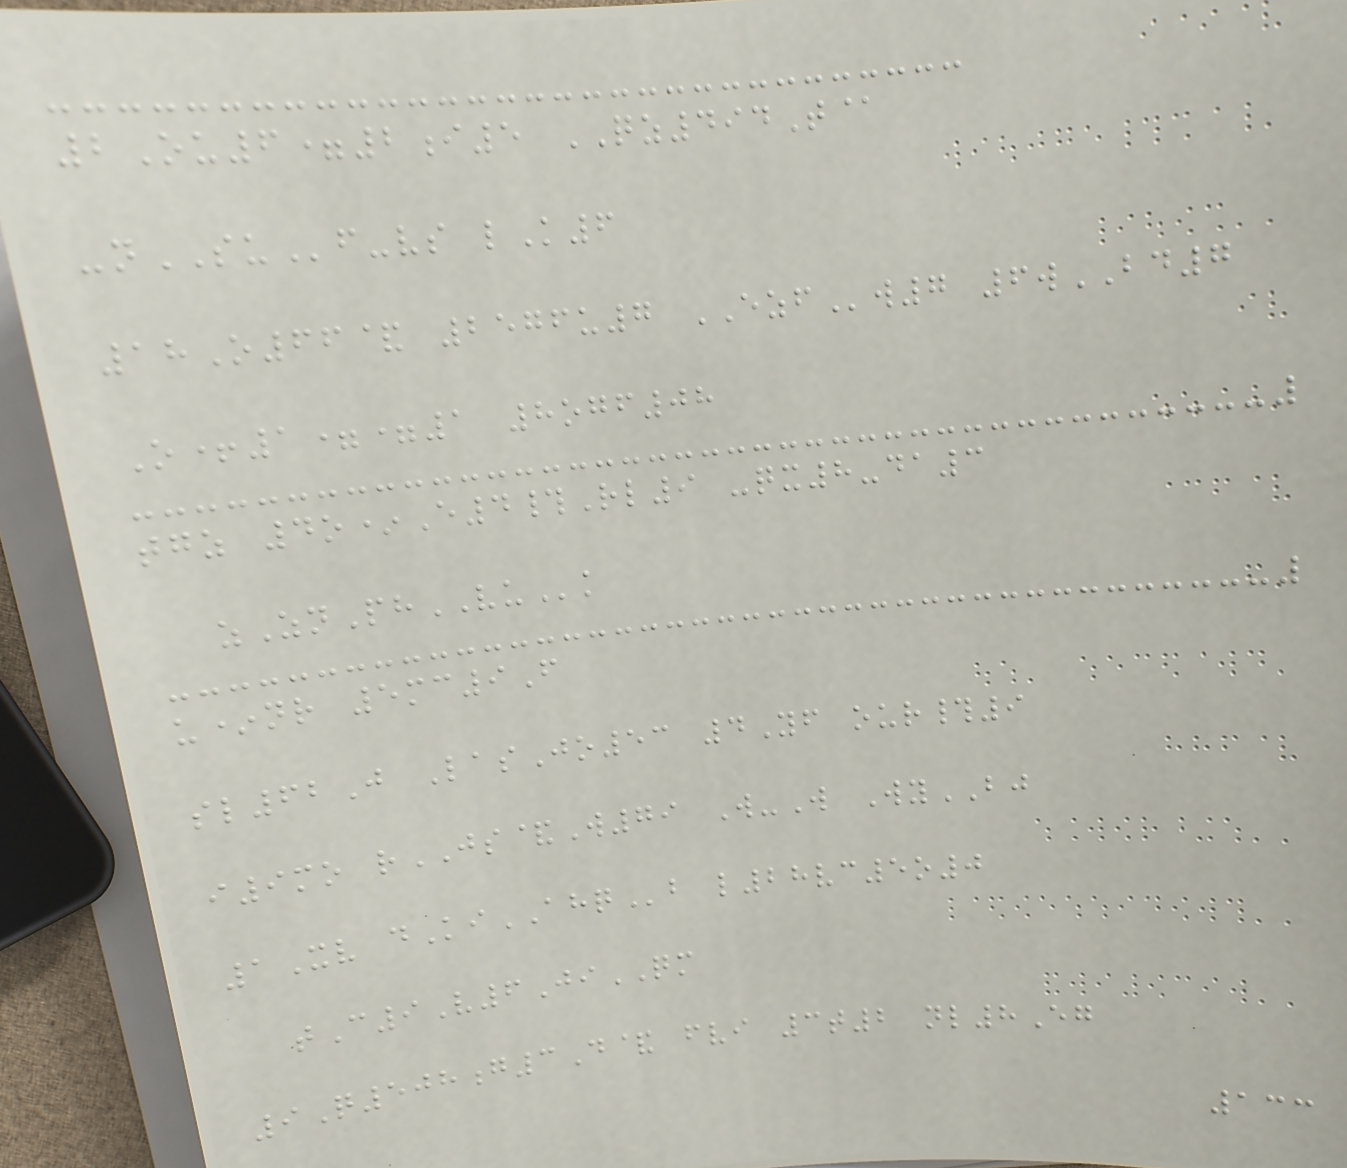2Ou6=2i5 QZ494T@
-nSUf-vs lK6
18O66& 2576u7 EZFw7 6wBD7
O+1==1 8ogf08
tgz 4o*E4#Rl9 -qx8-da3
zZnPhVUk
u*nr 5mc9F
sl62J LasJo53 4Yf our#9
i9mo rJS&W79 W-W WyBJ
1Xv dKiAHQb l28vc5o0
tC9V6JiQM
9Q508g3D& fvi 3t2 nl8Eg
133
